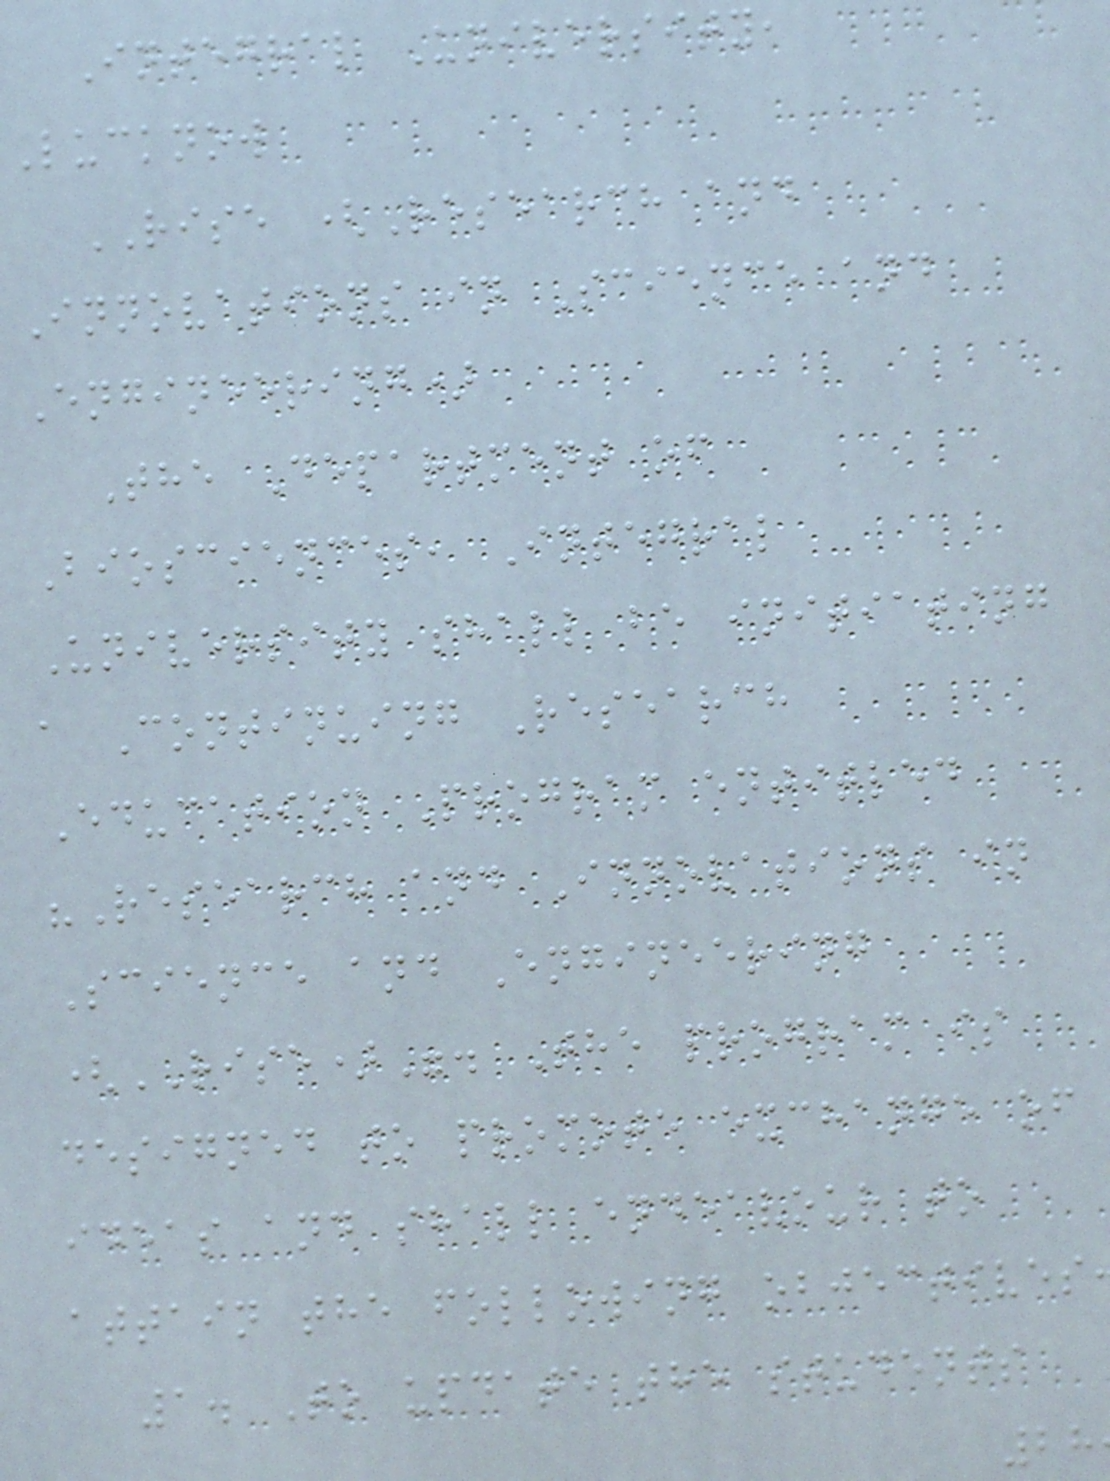Integral University,
Lucknow
RISE (Research and
Innovations in Science and
Engineering)
The Department of
Biosciences, Integral
University shall be initiating
a Continuing Research
Education Program entitled
"Research and Innovations in
Science and Engineering
(RISE)". The program is
designed to promote exchange of
ideas and shall endeavour to
attain the following objectives
1. To update the students
